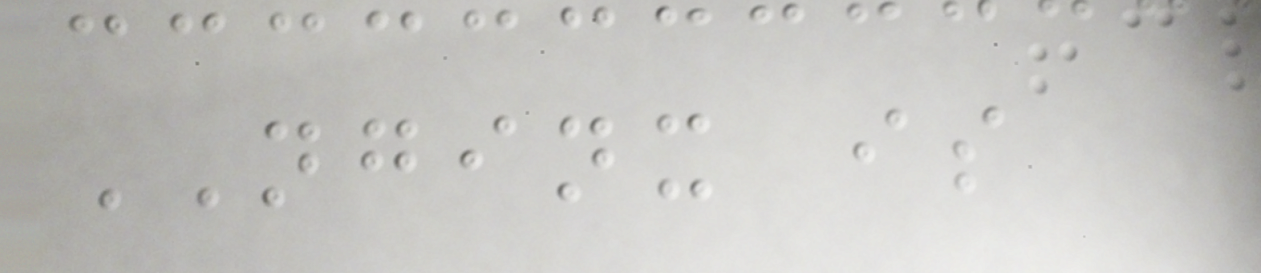NGINX is
